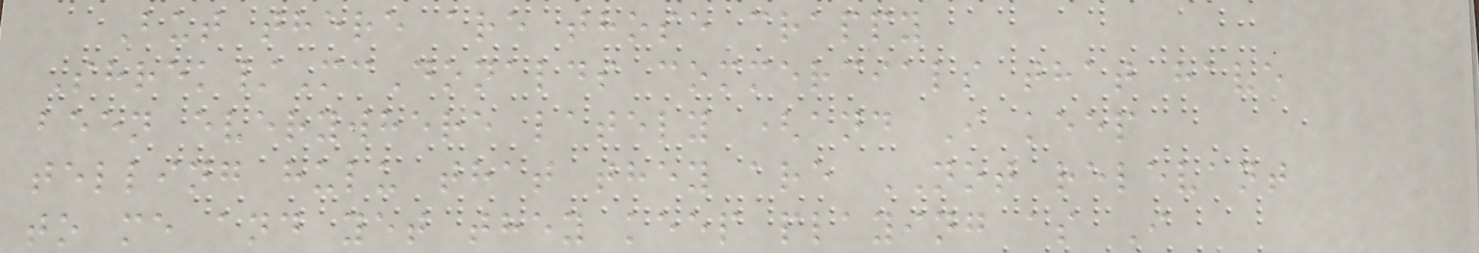But there are those crappy
Shrek/McDonalds commercials that have
been everywhere lately (and I keep
telling hulu that they are NOT relevant
to me and yet they keep playing as I
